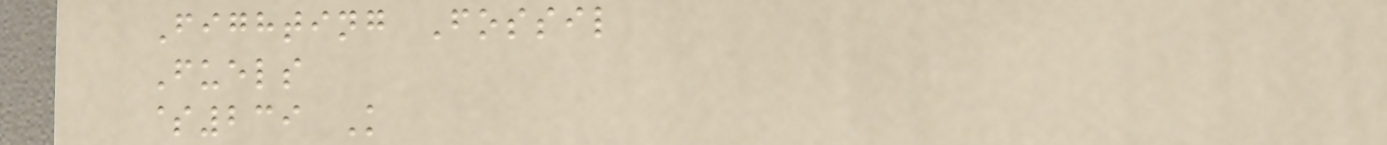Fighting Fossil
Fuels
$239 K
